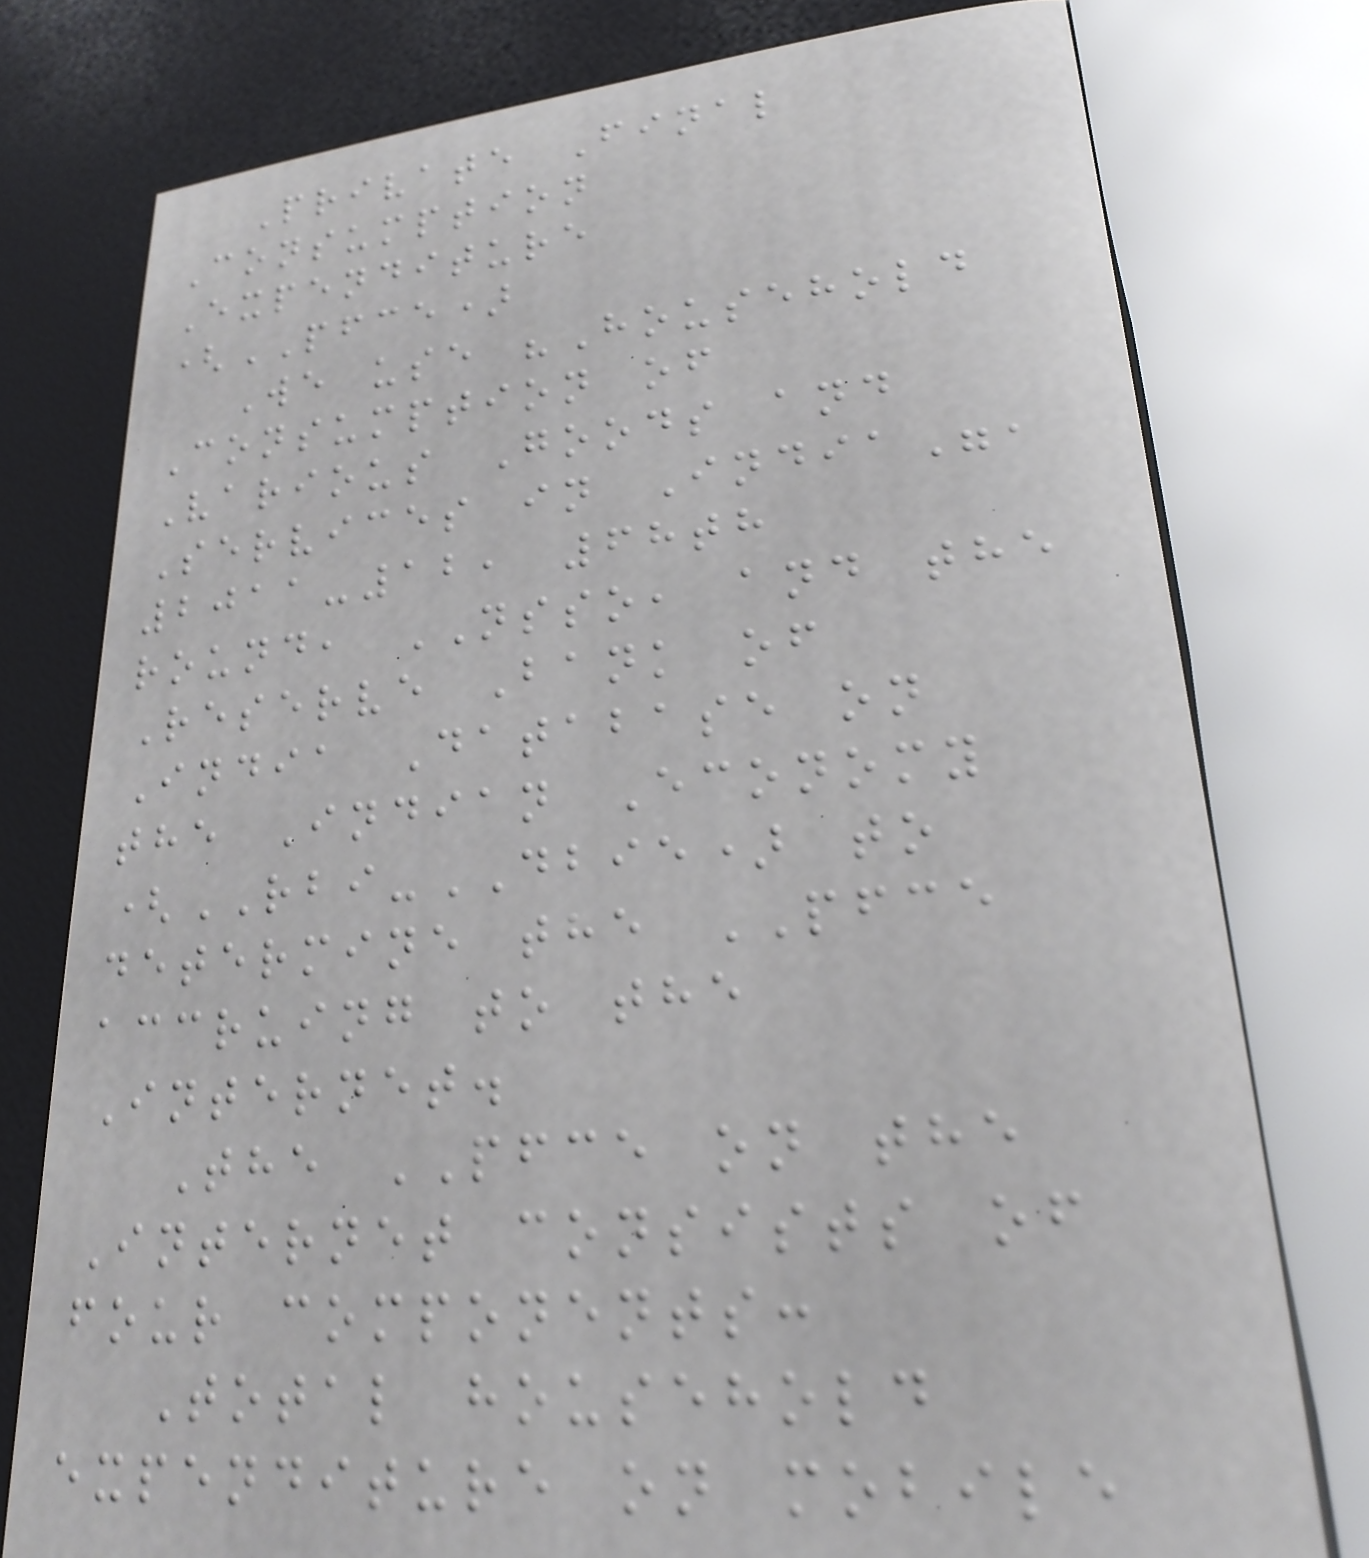Private Final
Consumption
Expenditure
(PFCE)
We use "Household
Consumption of
Various Goods and
Services in India",
2011-12, 68th
round, NSSO, and the
Reserve Bank of
India Database on
the Indian Economy
(RBI-DBIE) to
determine the PFCE
accruing to the
Internet.
The PFCE on the
Internet consists of
four components:
Total household
expenditure on mobile
